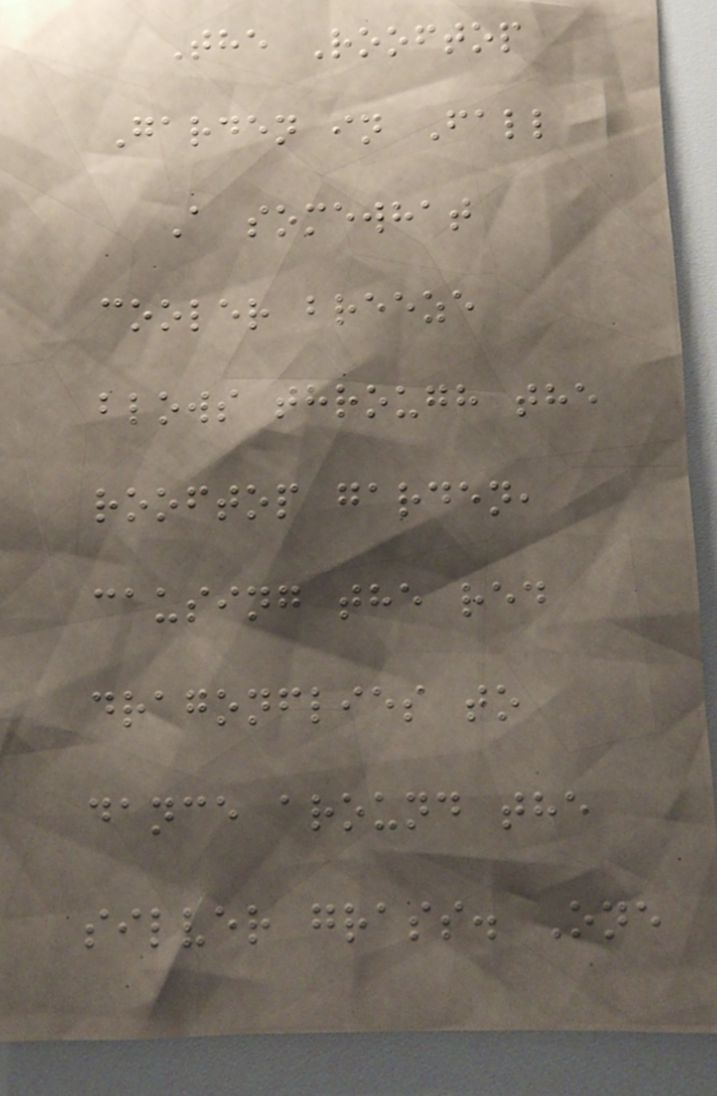The Rooftop
Garden in Fall
A somewhat
cooler breeze
blows through the
rooftop garden,
causing the red
dragonflies to
dance around the
silver grass. One
